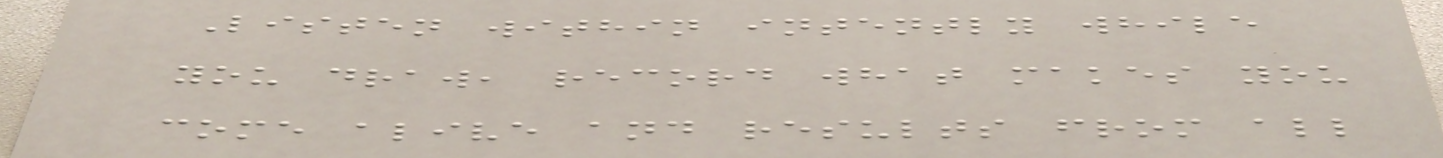Listen within intently while
you draw, record what makes you
come alive and results from all
